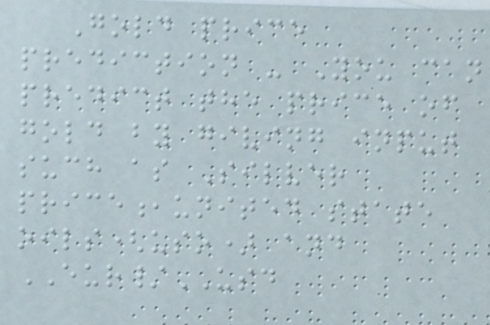Gold price
prediction - You can
predict the price of
gold by giving input
such as Silver
price,united state
oils(uso) and
EUR/USD
